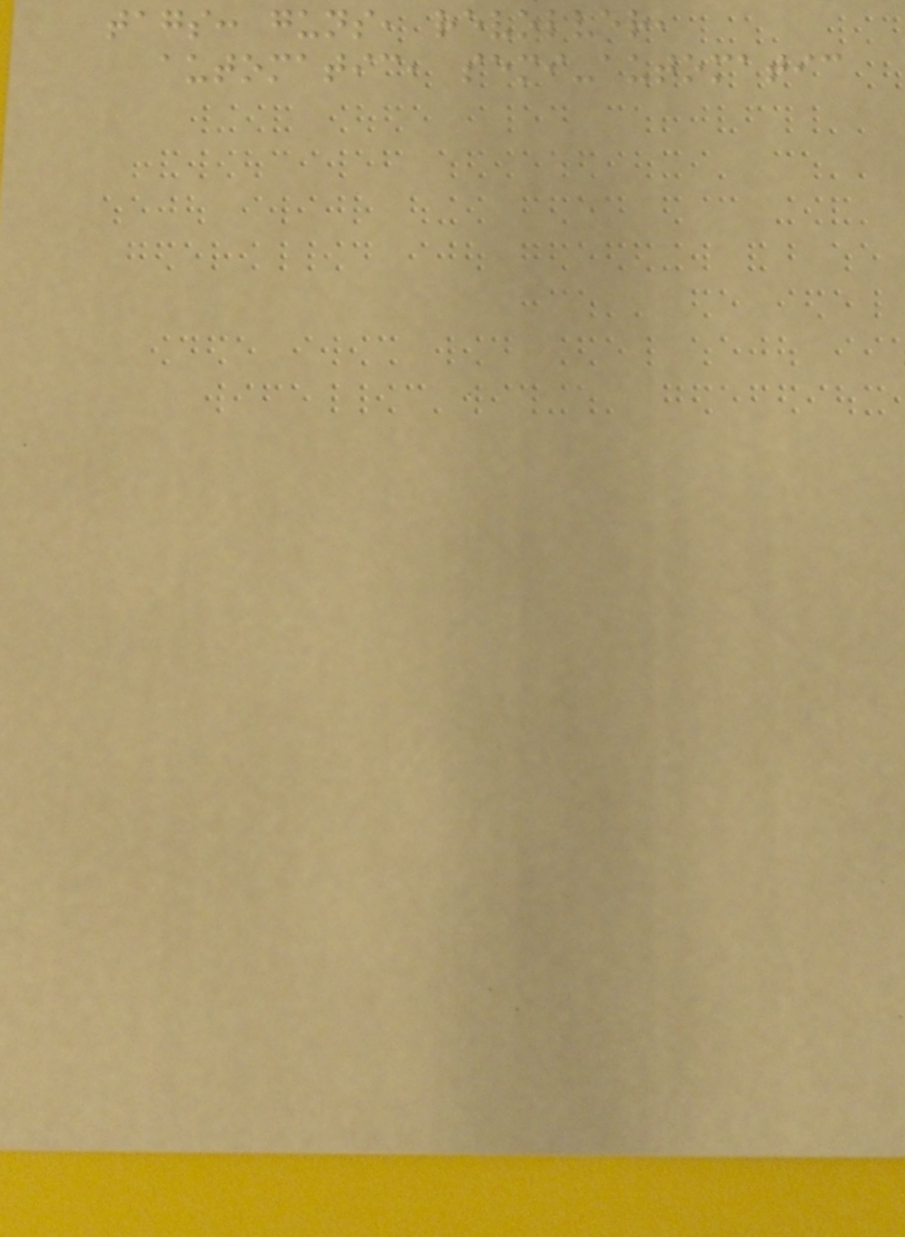tags: guns, revolver,
automatic, semi-automatic
